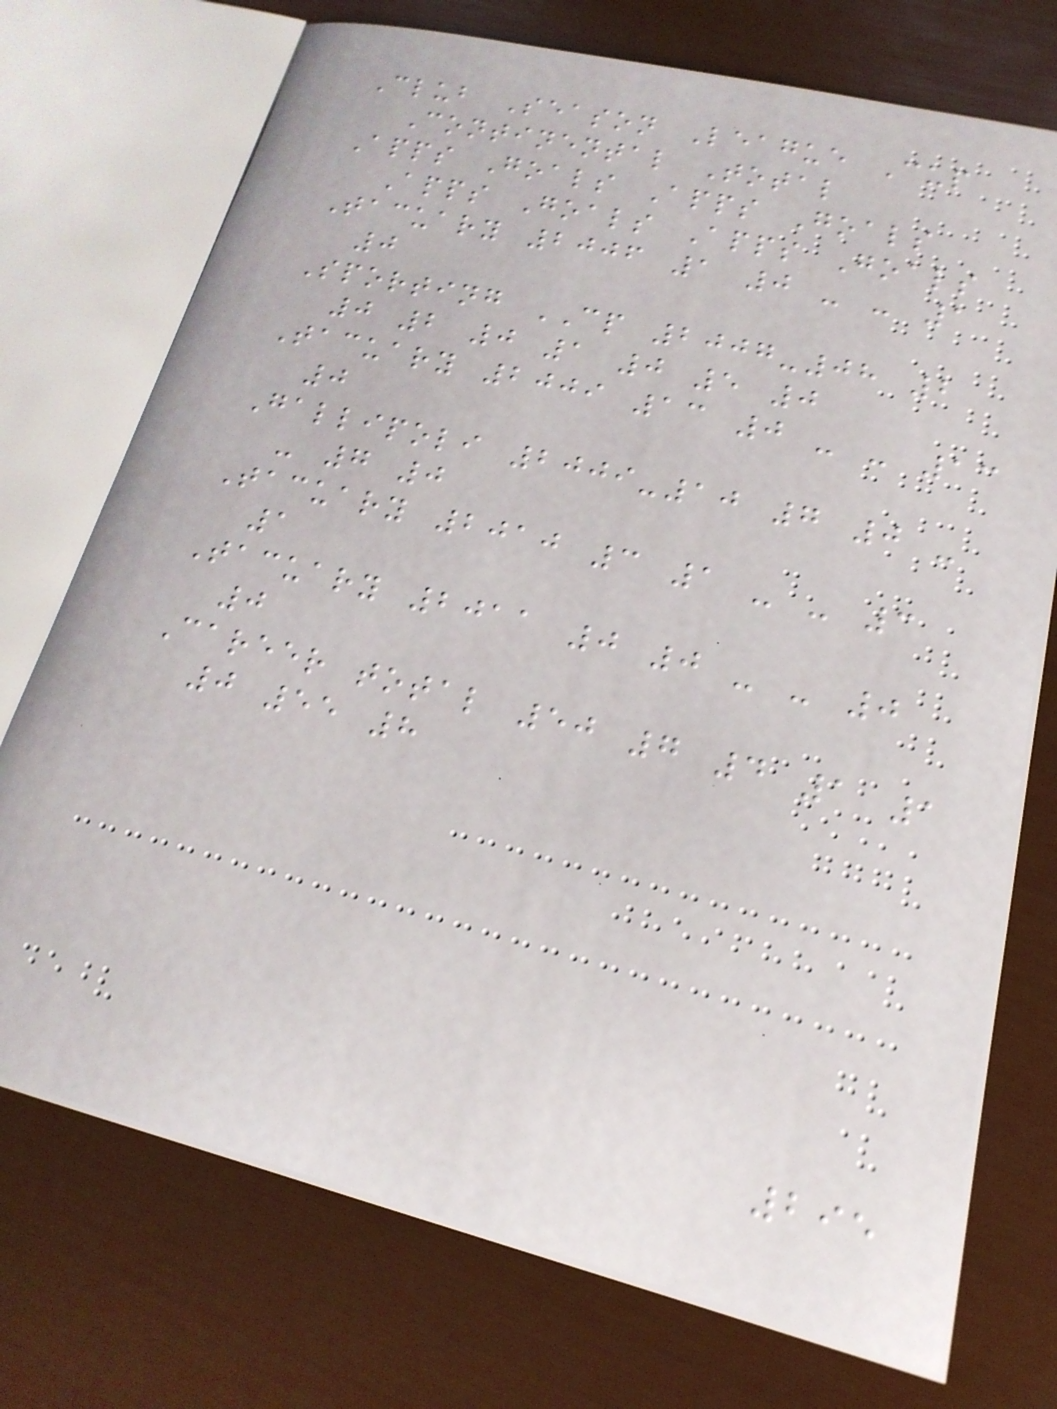Club Season League Cup
Continental Total
Apps Goals Apps Goals
Apps Goals Apps Goals
Tacuary 2006 1 0 - - 1
0
Sporting CP 2007-08 2
0 2 0 1 0 5 0
Tacuary 2009 13 0 - - 13
0
Gallipoli 2009-10 7 0 -
- 7 0
Tacuary 2010 3 1 - - 3
1
Tacuary 2011 0 0 - - 0
0
Career total 50 7 4 1 1
0 55 8
295
